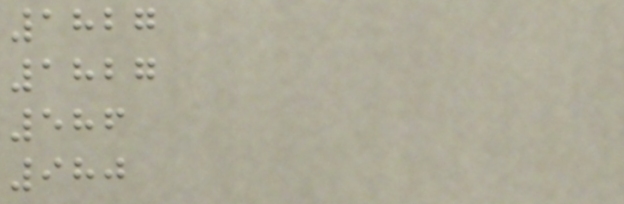1827
1827
586
980
